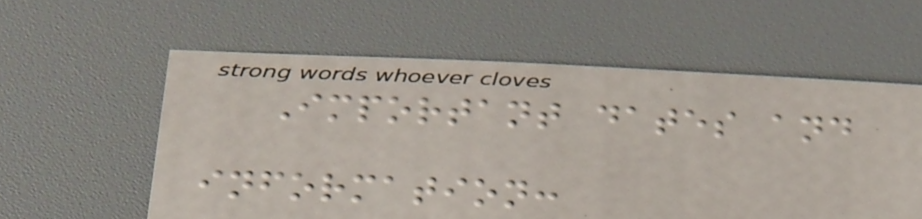Important dates and
information:
